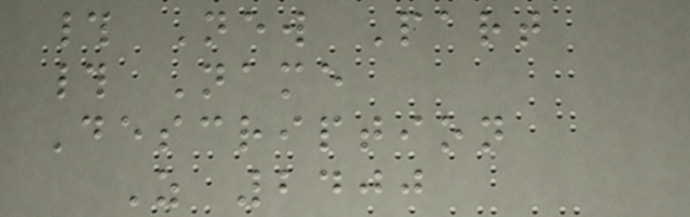# New Part
# Name
Description
Z 2400
